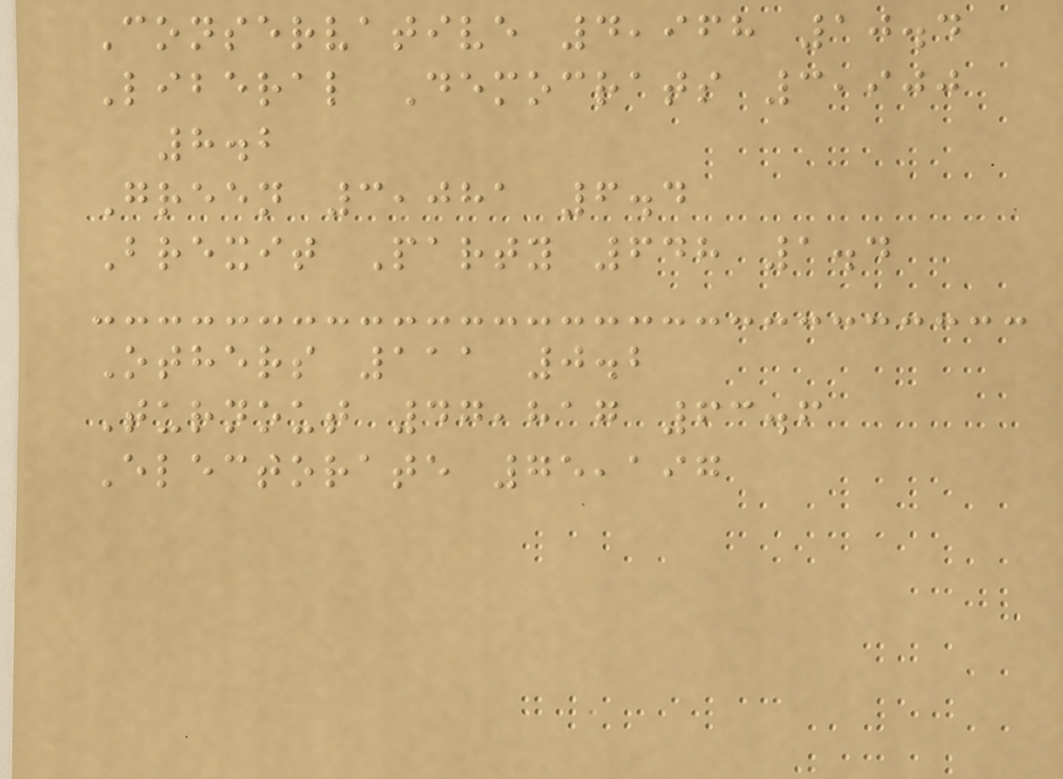Conservative 4,968 10.4
Liberal Democrats 3,900
8.2
Green 3,081 6.4
Brexit Party 648 1.4
Others 111 0.2
Turnout 47,817 63.6
Electorate 75,197
